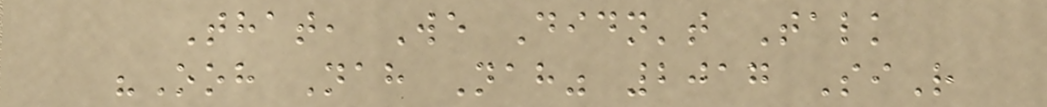That, We Didn't Talk
"Ooh Nah Nah" 2017 SiR
